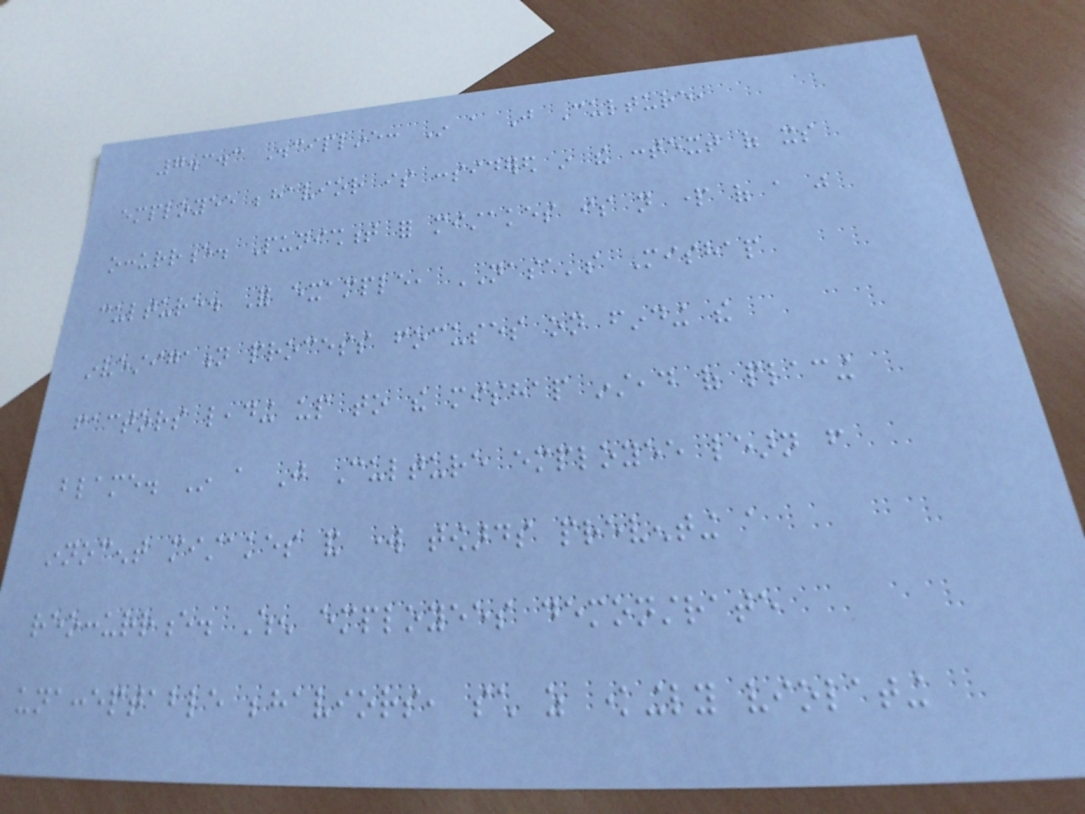7.3.3 Discipline: In a Just Culture,
employee behavior is considered in the context of its
occurrence. Punishment for mistakes is not part of a just
culture. For example, NASA's Mishap
investigation process focuses on finding the
factors leading up to the mishap instead of placing
blame. In a Just Culture employee learn from
innocent mistakes and work towards preventing a
reoccurrence. When employees demonstrate
unacceptable behaviors, such as knowingly violating
